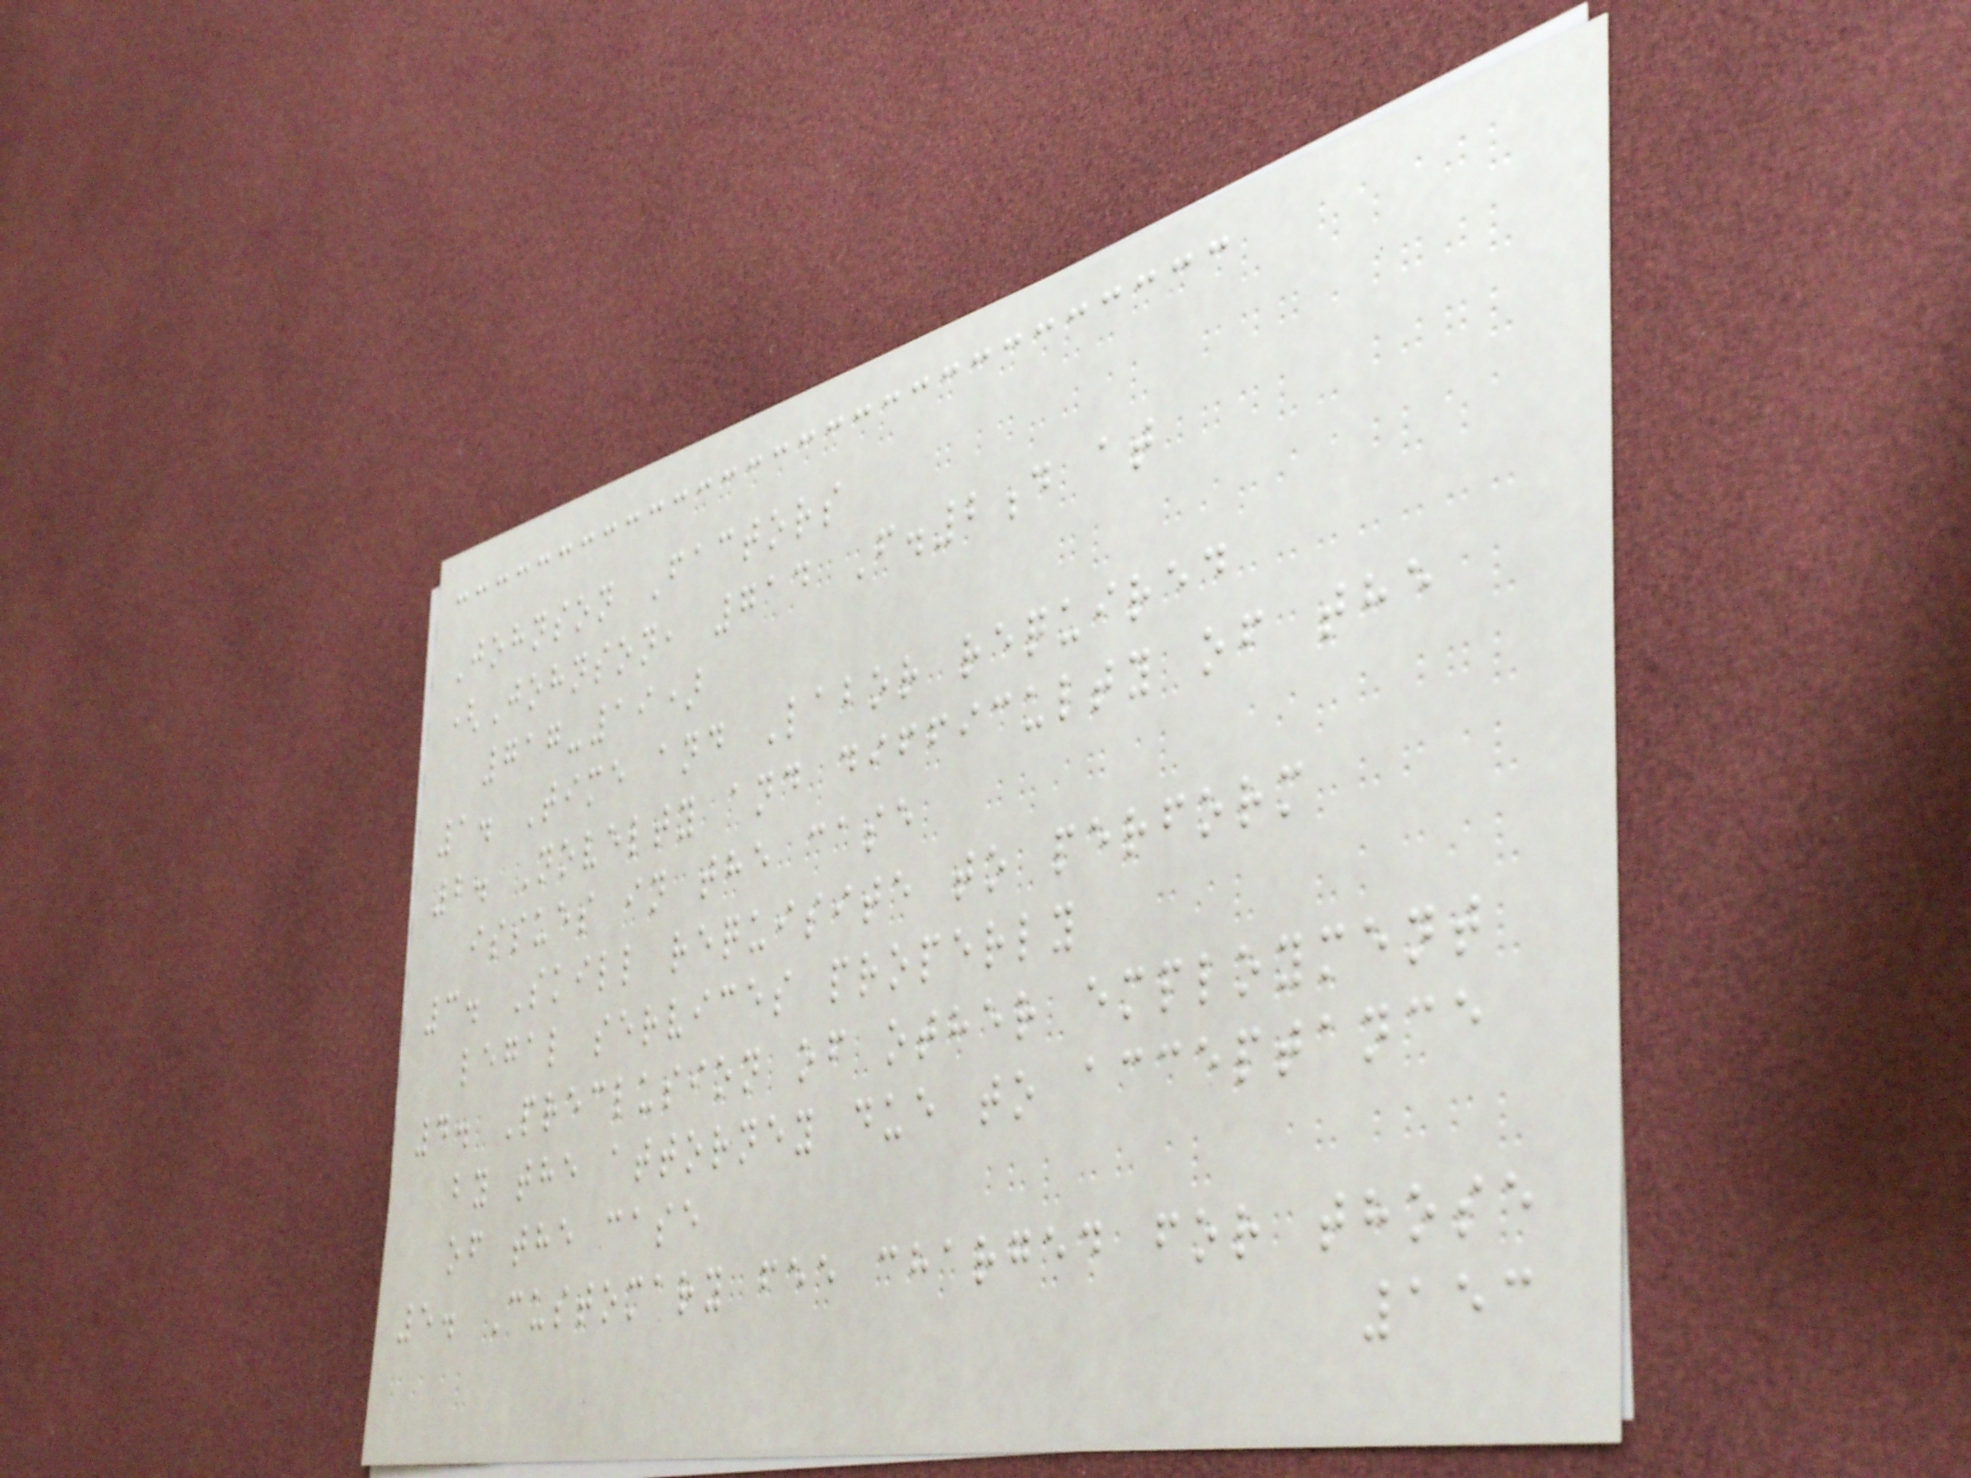Johnson Factors
(Johnson, 714 F.2d at
717-19)
1. Time and Labor required
2. Novelty and difficulty of the
issues in the case
3. Skill requisite to perform
legal services properly
4. Preclusion of other employment
by the attorney due to acceptance
of the case
5. Customary fee charged for those
153
